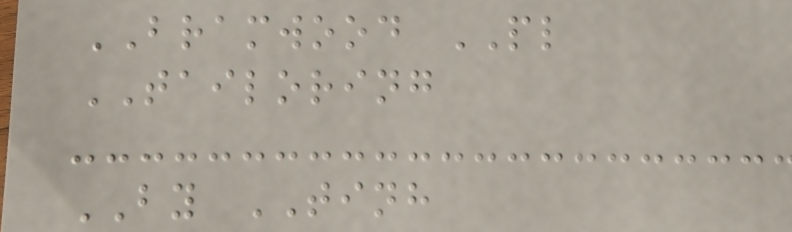BRAMWOOD PL
TAILORING
BY TINH
